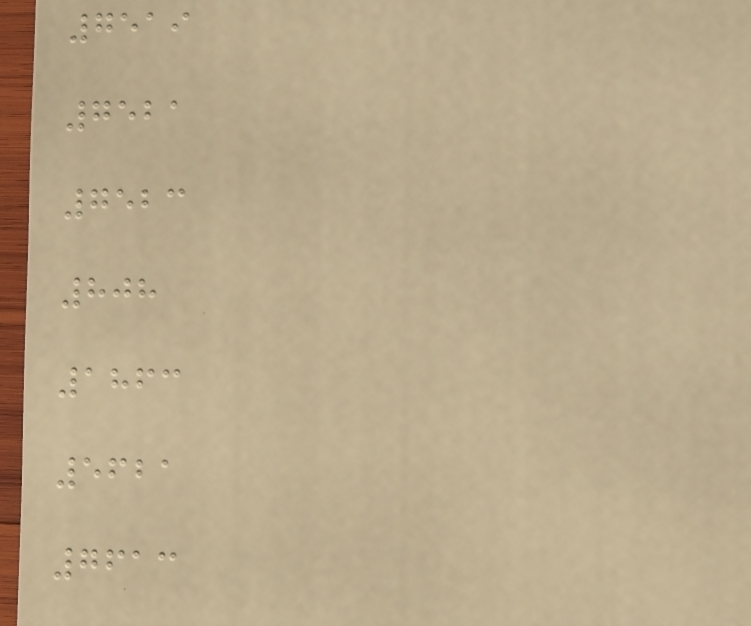7519
7521
7523
808
1863
5621
7613
